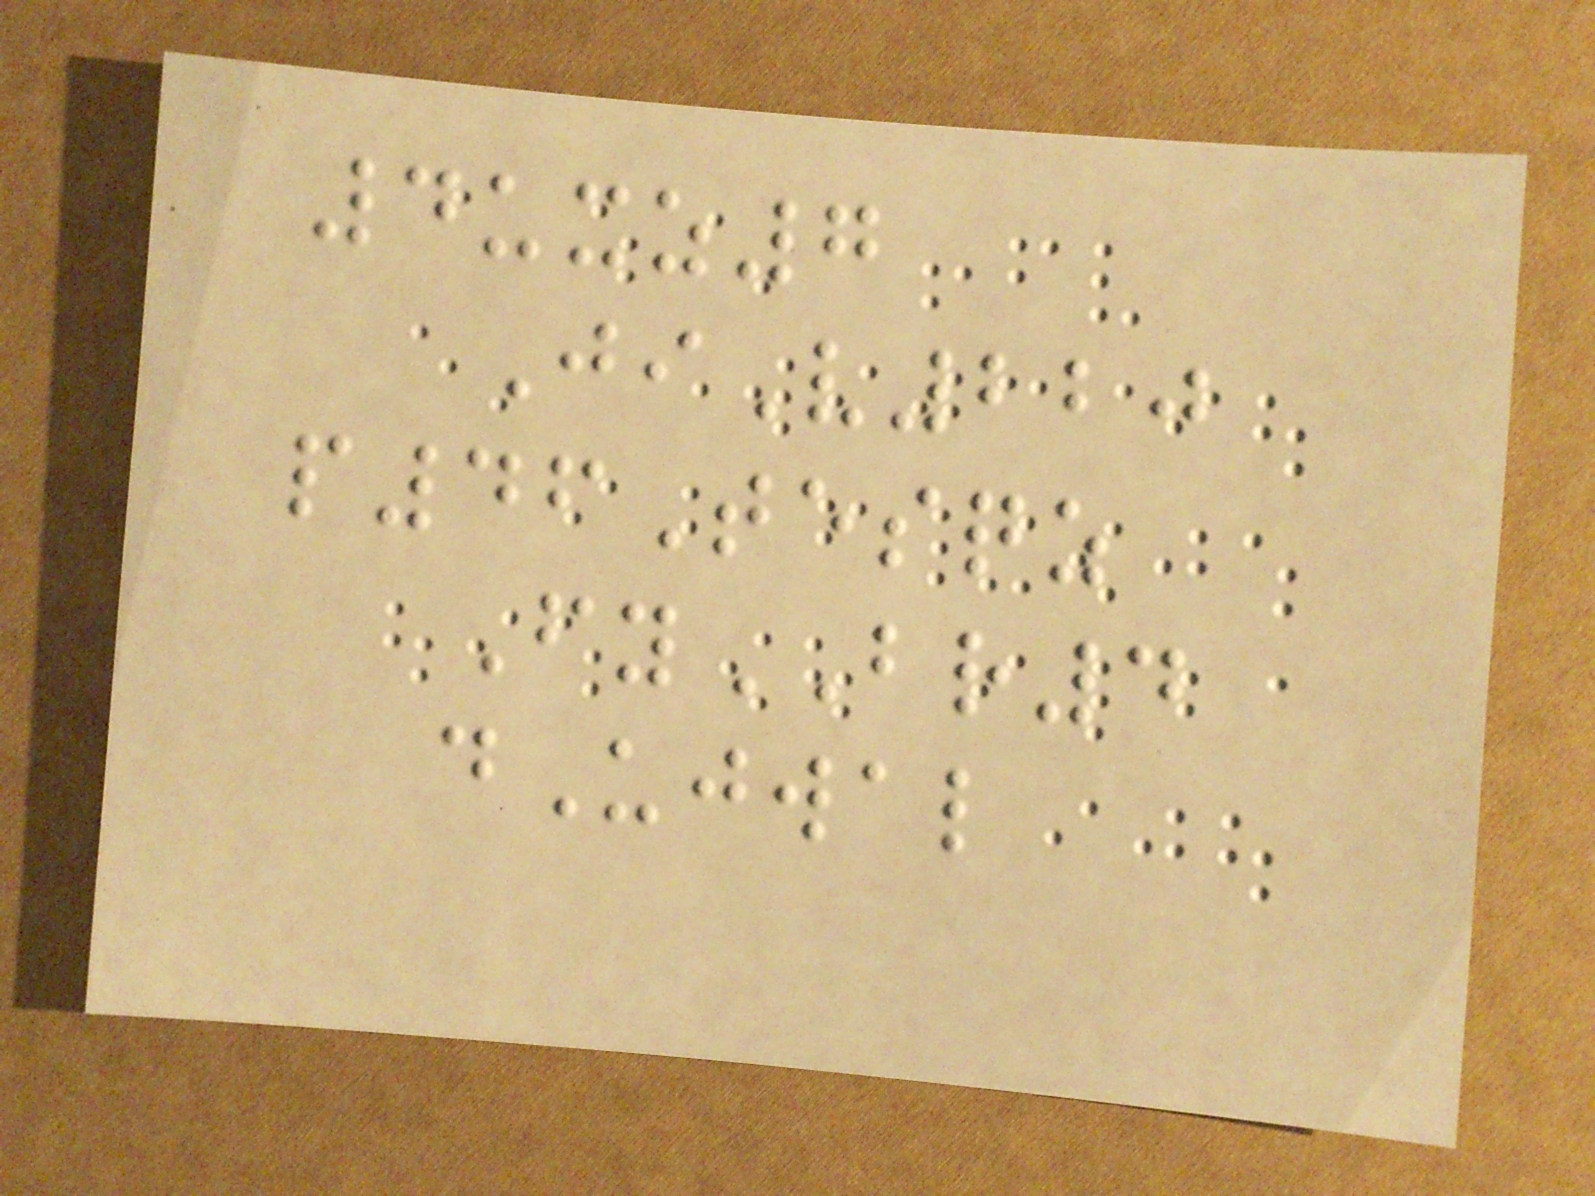4uxz7
JiV220
p46Tesqz
FyBR4
dUjwal
